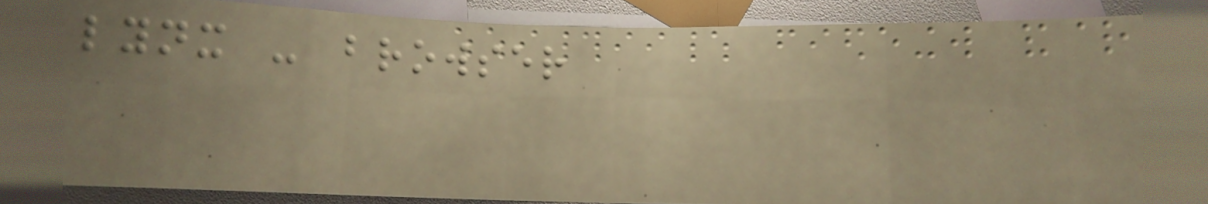lynx - browser
